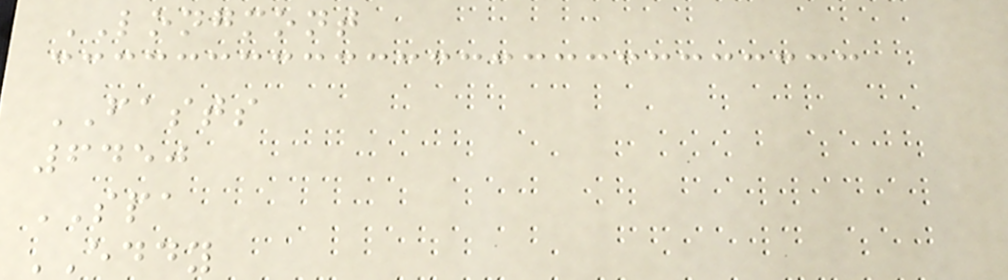LONGMONT
FASTS
6450
SPA
EDDY
